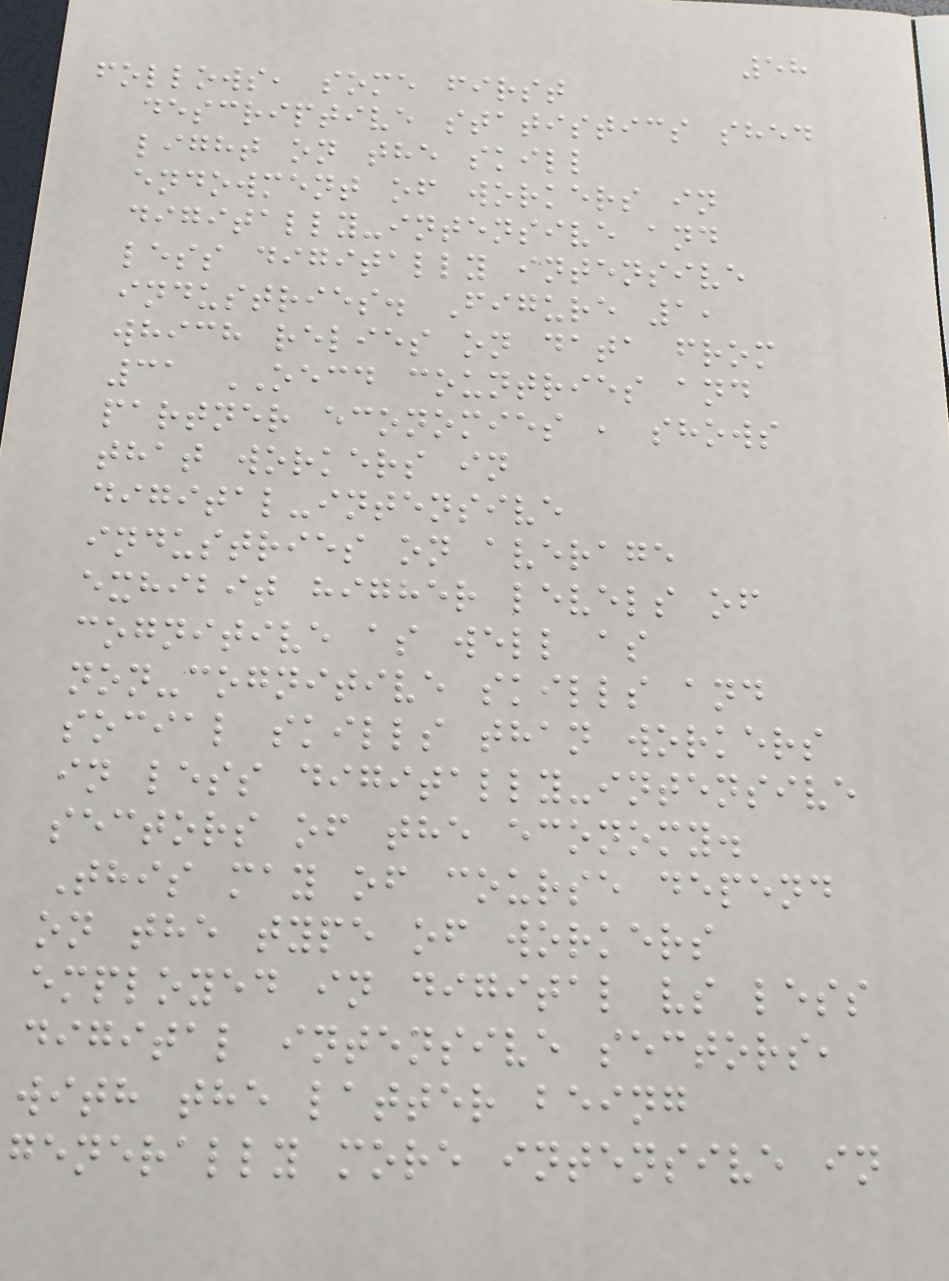58
follows, some first
descriptive statistics shed
light on the skill
endowment of workers in
digitally-intensive and
less digitally intensive
industries. Figure 1,
which relies on data from
31 OECD countries and
partner economies , shows
that workers in
digital-intensive
industries on average
exhibit higher levels of
cognitive as well as
non-cognitive skills and
social skills than workers
in less digitally-intensive
sectors of the economy.
This may of course depend
on the type of workers
employed in digital vs less
digital intensive sectors,
with the latter being
generally more intensive in
